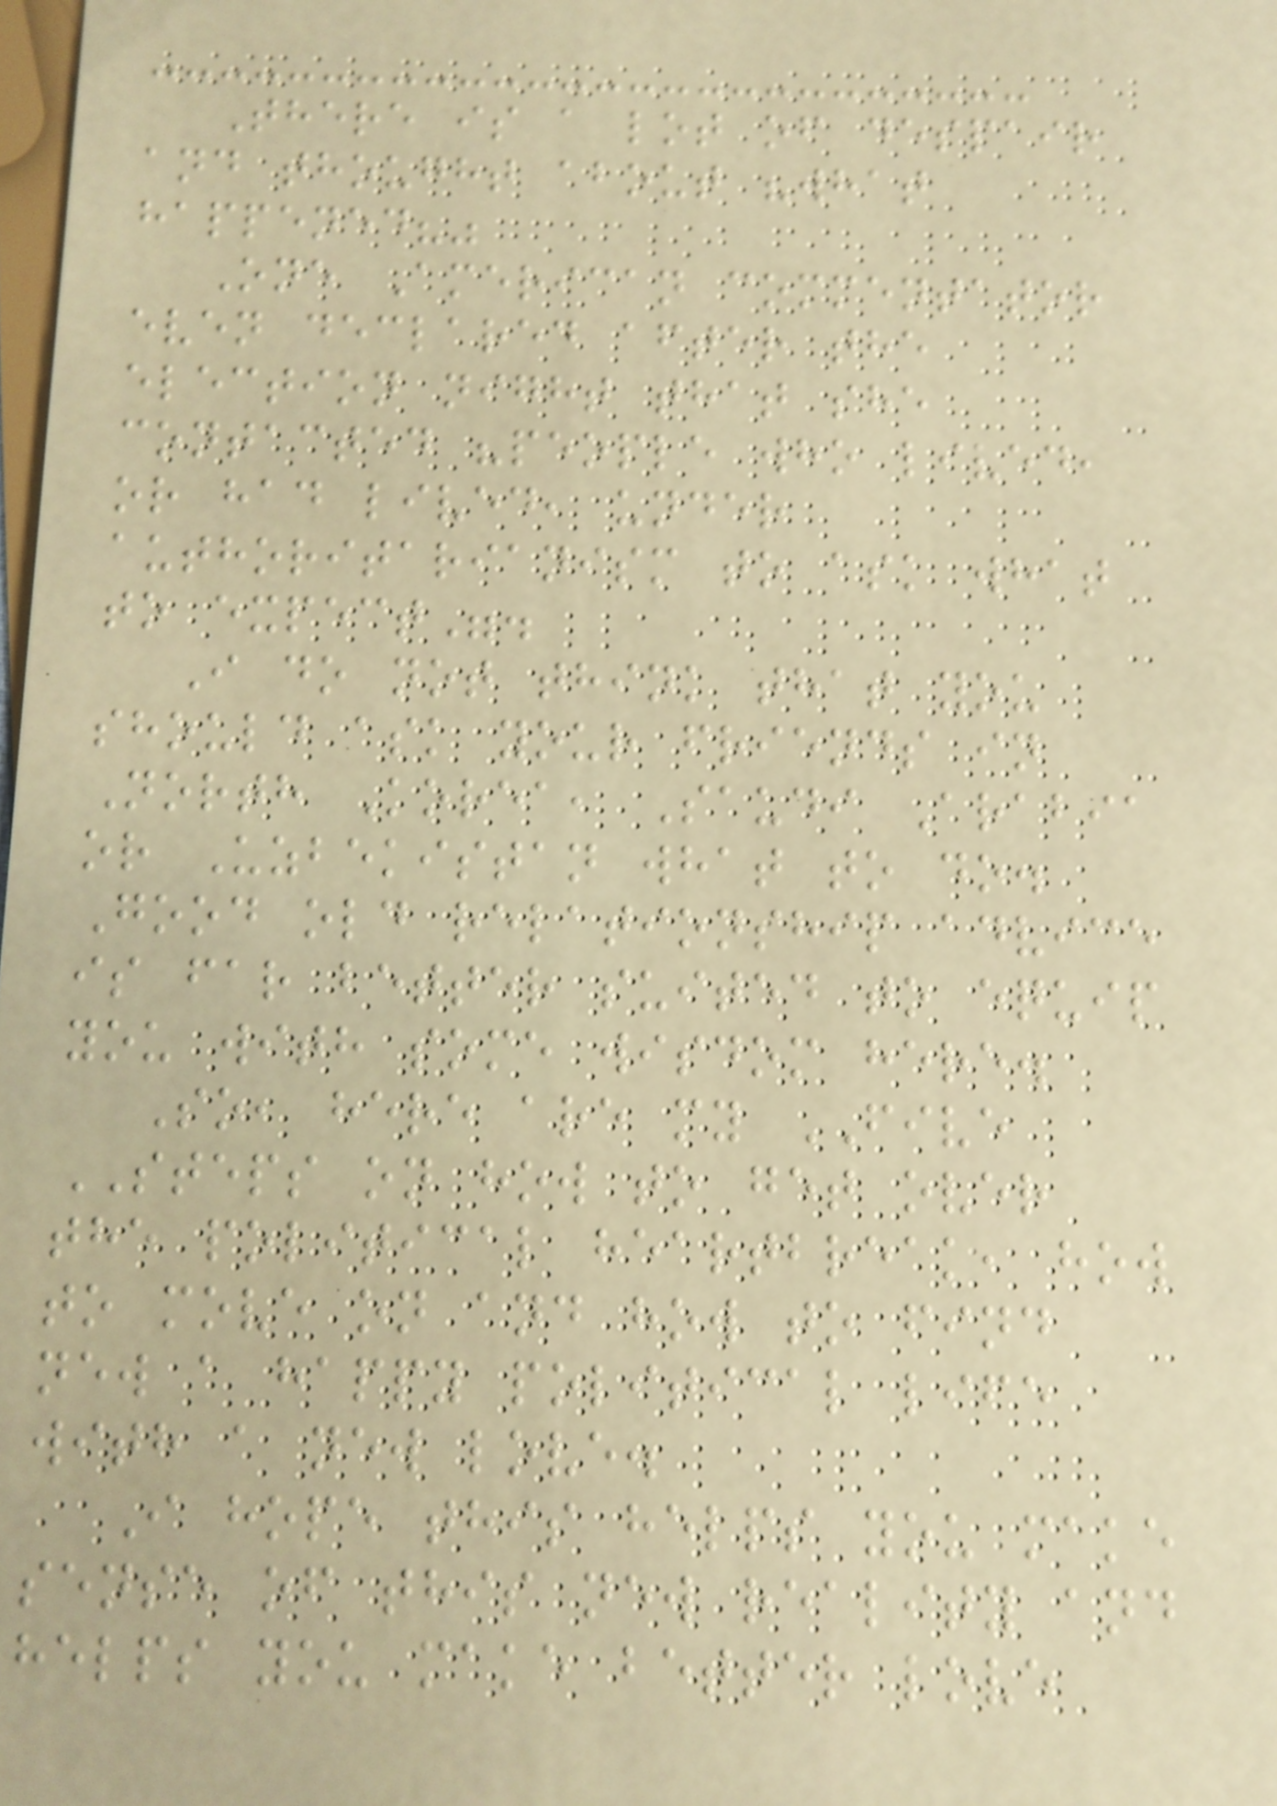There is a lot of despair
and thought about "what
happened?"
One American commentator
even declared after the
election night that she
contacted "people who lived,
or had lived, under
authoritarianism to ask what
to expect".
I do not think that you
should ask your friends in
North Korea, Saudi Arabia
or Uzbekistan what to do.
Good old relationship advice
is far better suited to equip
you with some wisdom here.
So, here are my FIVE
STEPS on how to get over
the political heartbreak, how
to move on and how to find
new a happy political life
with a new love.
I hope this helps you make
sense of this new reality and
helps you make better love
